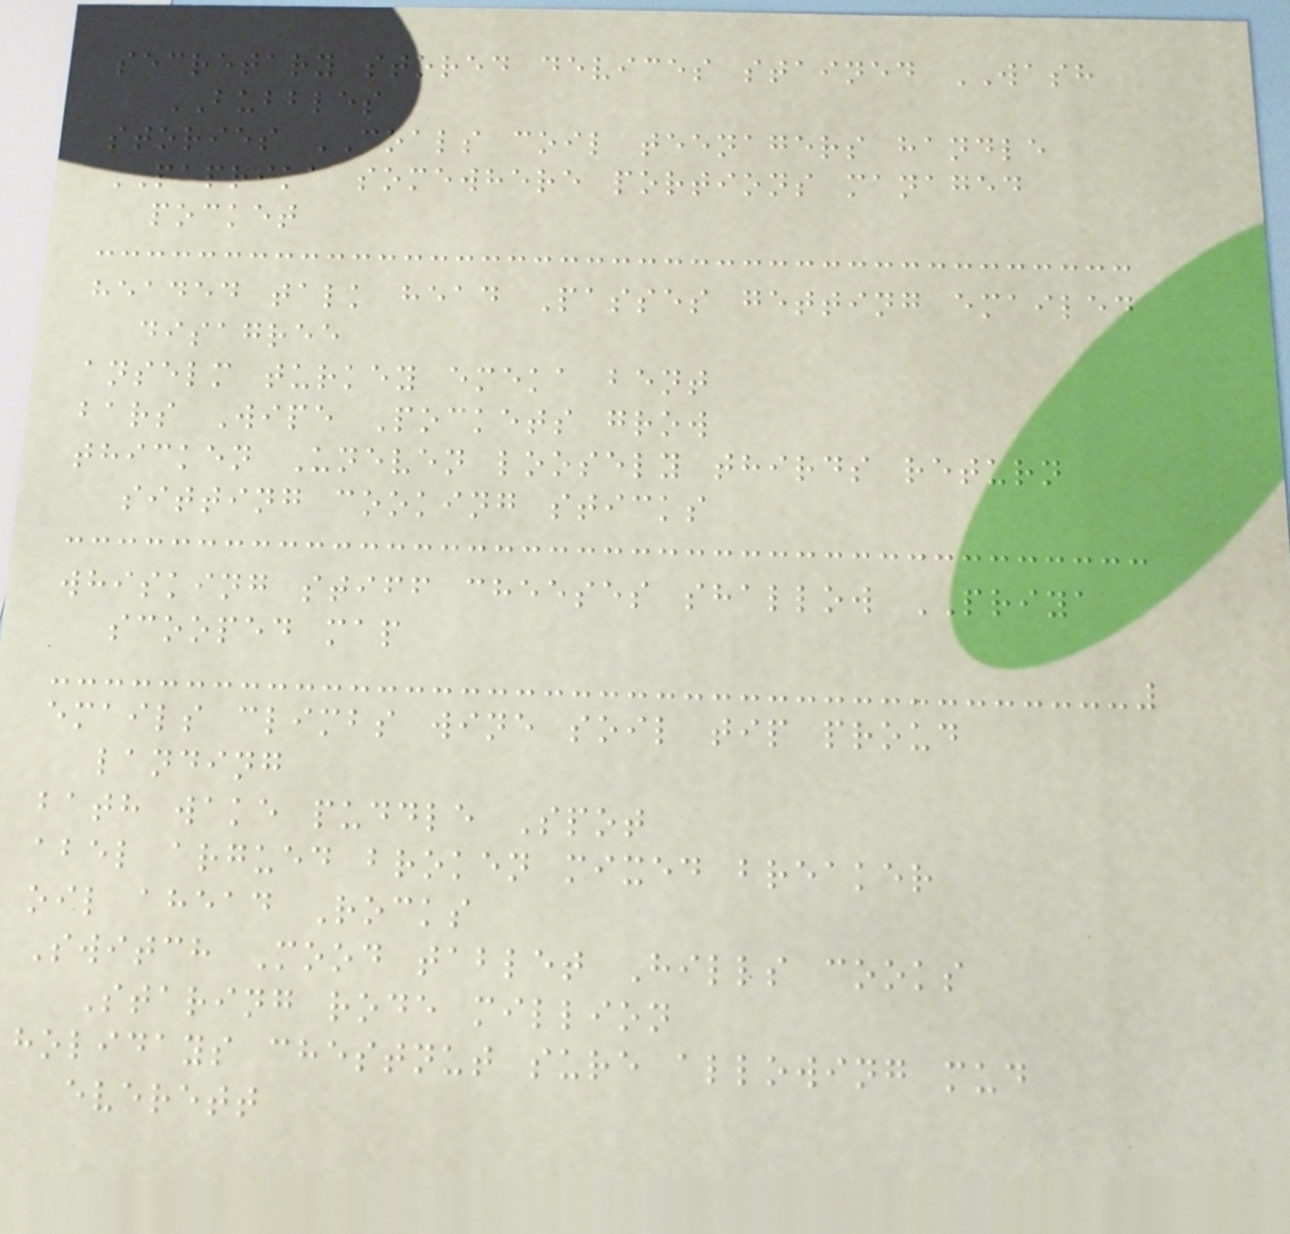secretary stored devices stained WASH
BUBBLES
stories COALS coil teenagers handle
PAPRIKA somewhere portions managed
pocket
headed talk head Passes getting emailed
disagree
anselm turkey emeka bent
bars Wipe Pockets grow
thicken Uneven loosely thirds return
sitting cooking sticks
whisking stiff cheeses shallow PRIYA
scooped map
emails climbs wine soil tip proud
landing
bath wake puddle Spot
abel argued broken mixed breaker
oil ahead Rocks
Switch Mood tablet Hills cooks
Staring rode million
holidays chestnut sure allowing mud
everett
